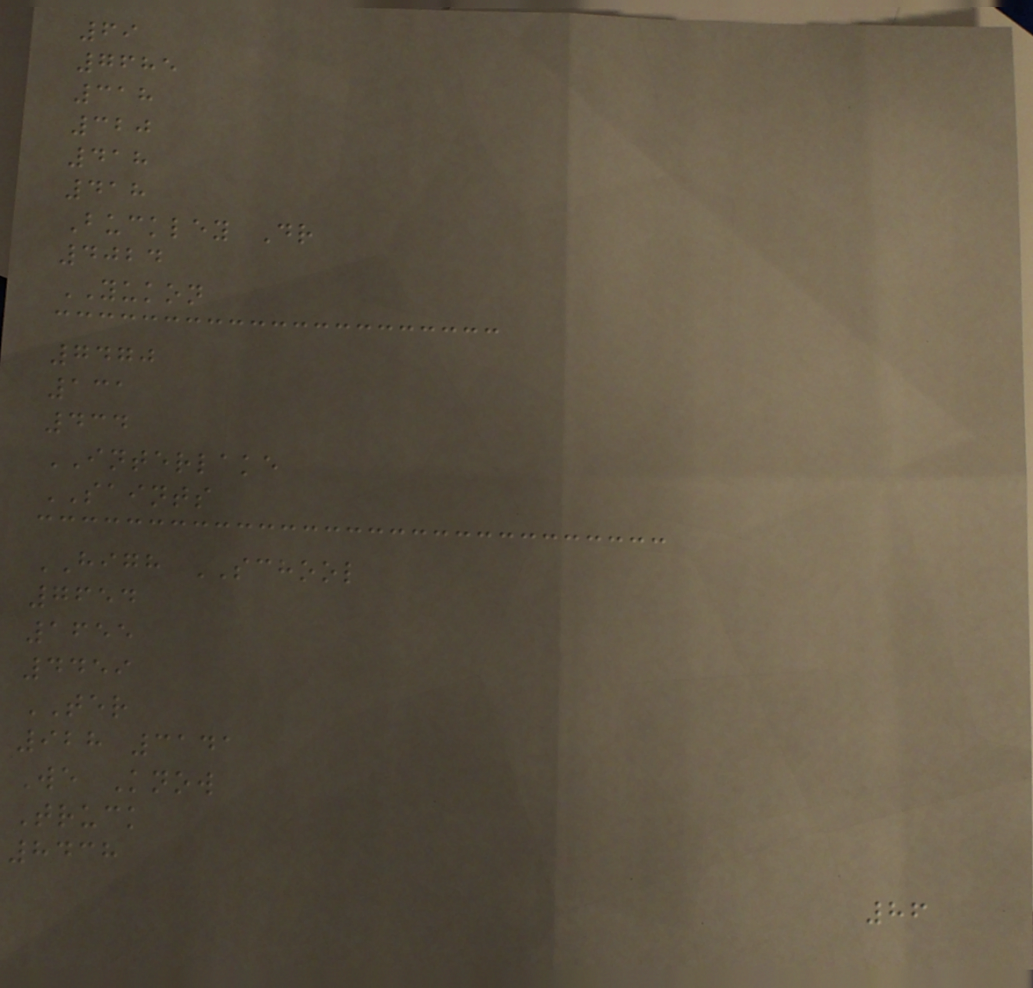69
7685
318
320
418
418
Buckley Dr
4024
YUKON
7470
131
434
INTERLAKE
SAINTS
HIGH SCHOOL
7654
1655
4459
TER
928 3141
We Know
Truck
8438
86
